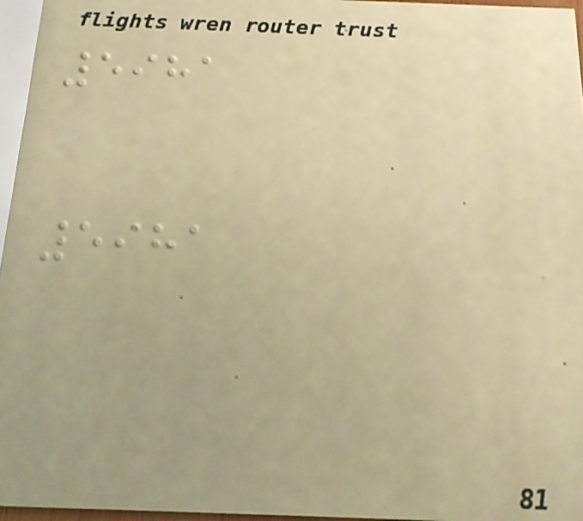5981
5981
